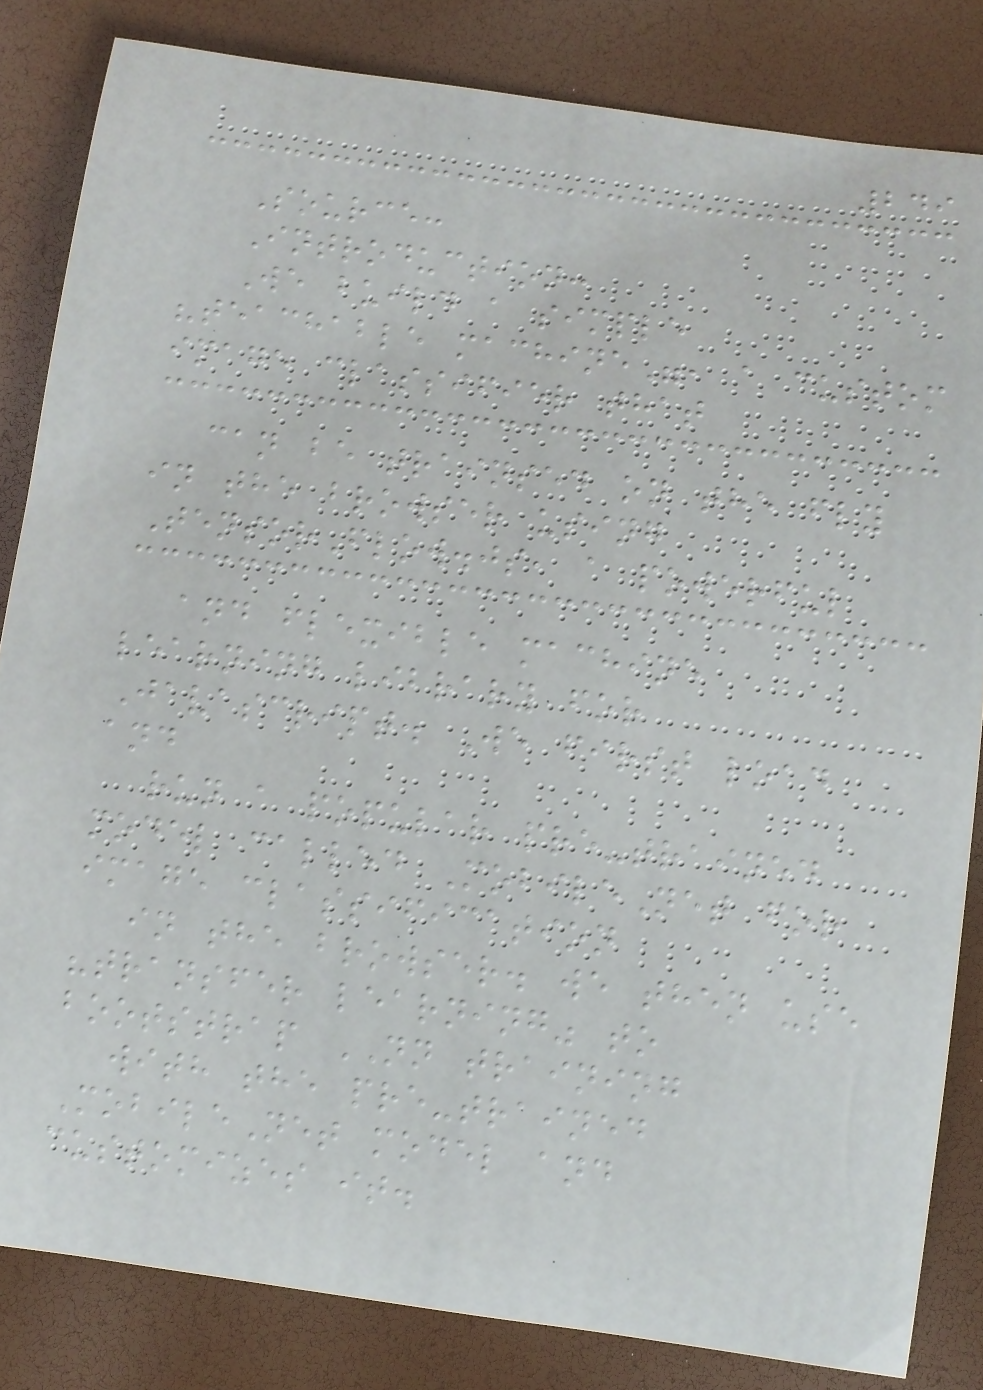249
Source:
Introduction:
We build a simple
"teachable machine", a custom
image classifier that
can be trainsed on the fly
in the browser using
TensorFlow.js, a powerful
and flexible machine
learning library for
Javascript. We first load
and
run a popular pre-trained
model called MobileNet for
image classification
in the browser. we then use
"transfer learning" to
bootstrap NN training
with the pre-trained
MobileNet model and
customizes it.
